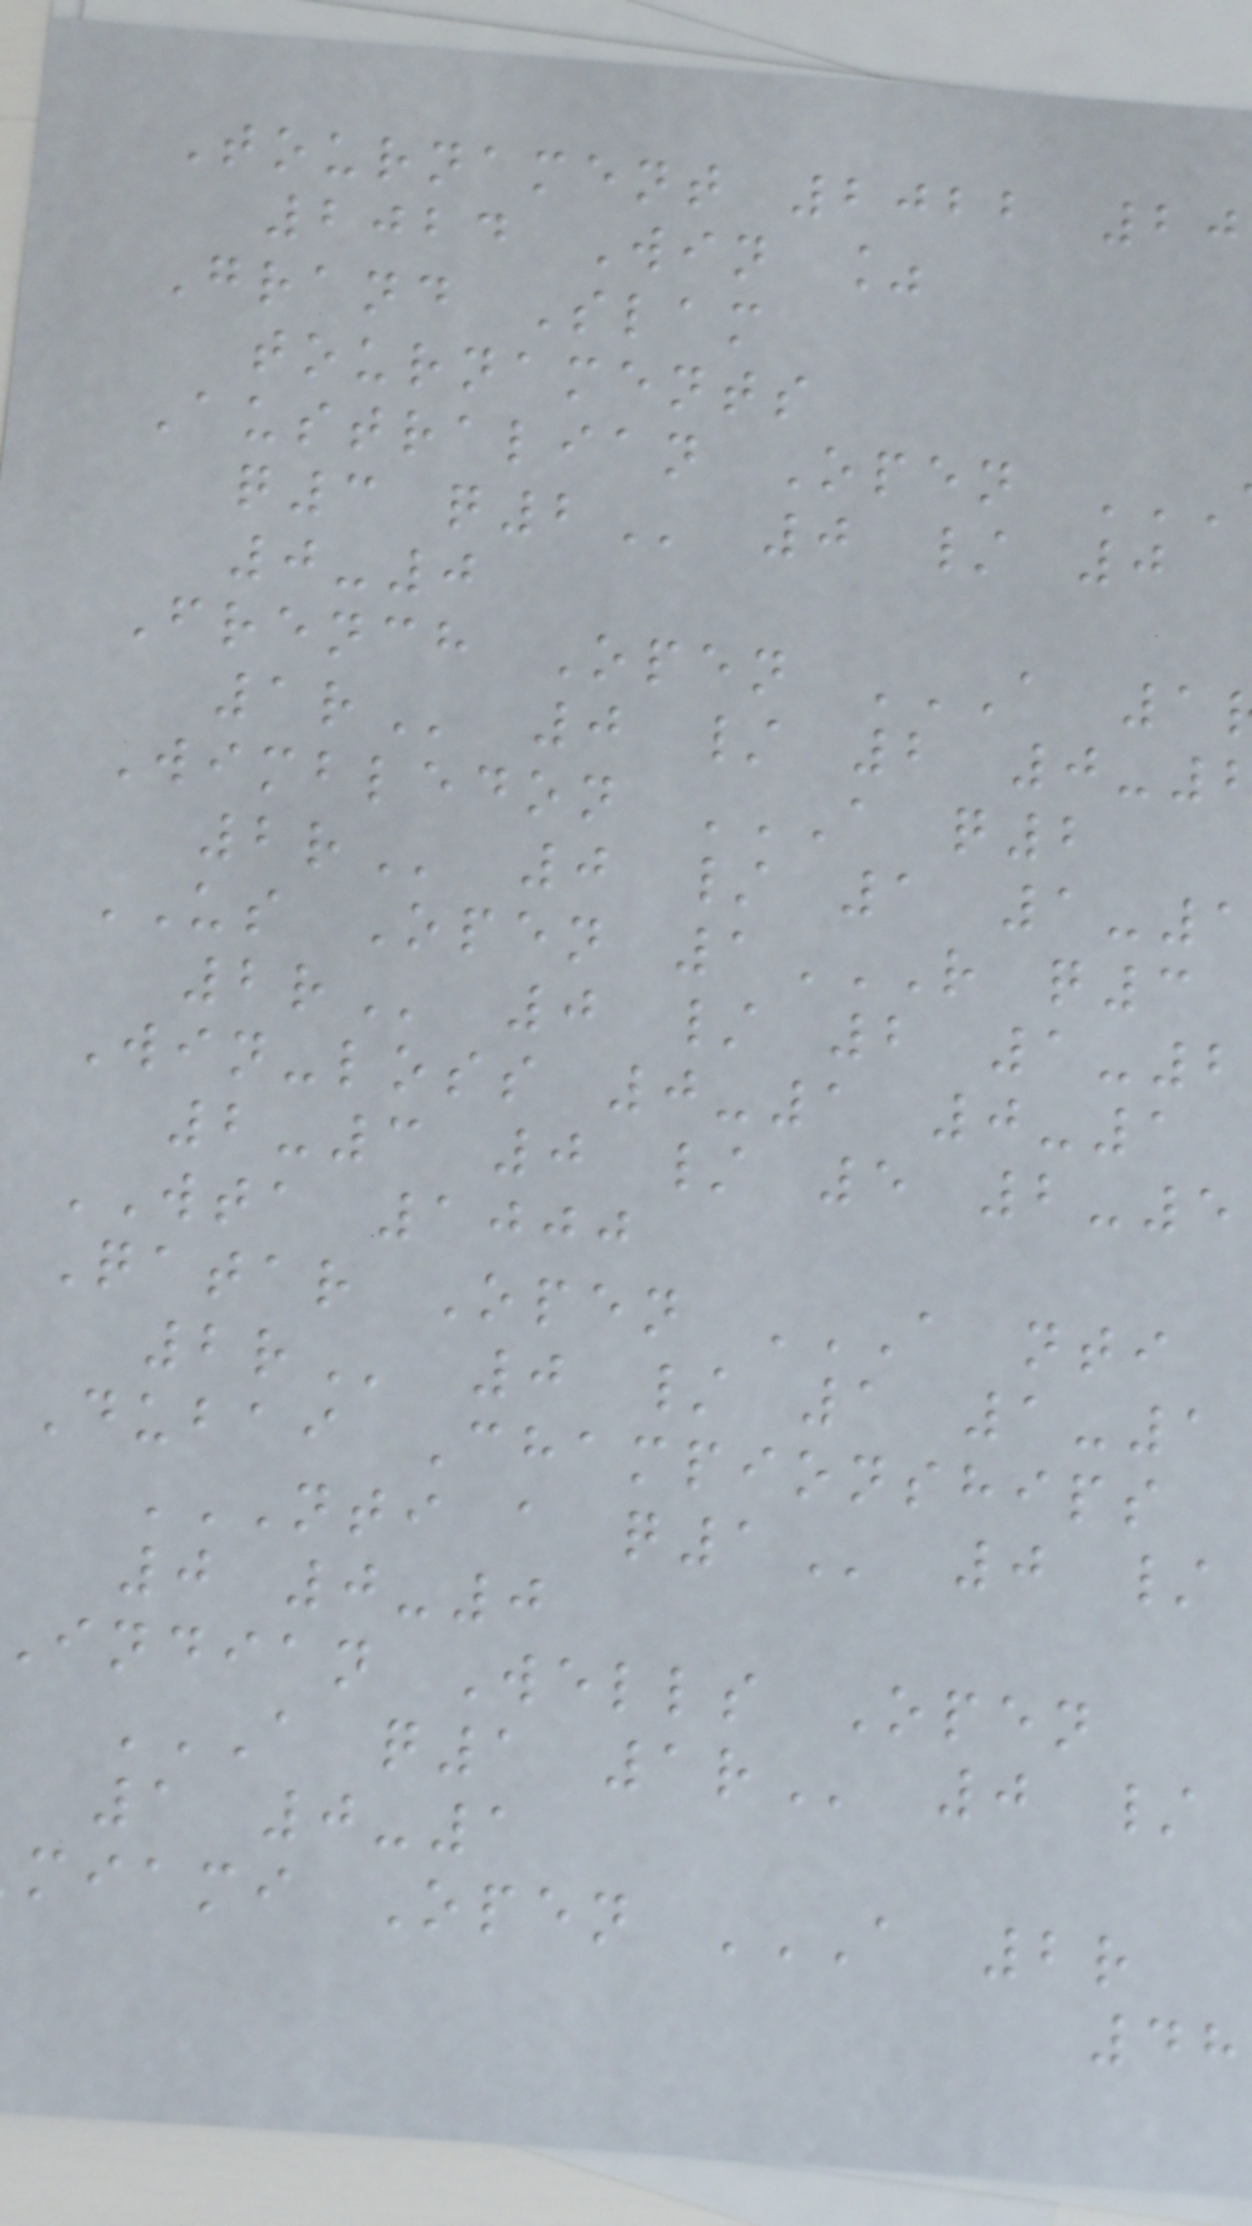Tournament 2022 20
2024 Win %
Grand Slam
tournaments
Australian Open
0-0
0 / 2 0-
Wimbledon A Q2
0 / 1 1-1
US Open 1R Q3
0 / 2 1-2
Win-loss 0-1 0-1
2-3 0 / 5 2-5
WTA 1000
Qatar Open A NTI
0 / 1 1-1
Dubai Championships
NTI A Q1 0 /
0 0-0
indian Wells Open
A Q1 1R 0 /
1 0-1
48
